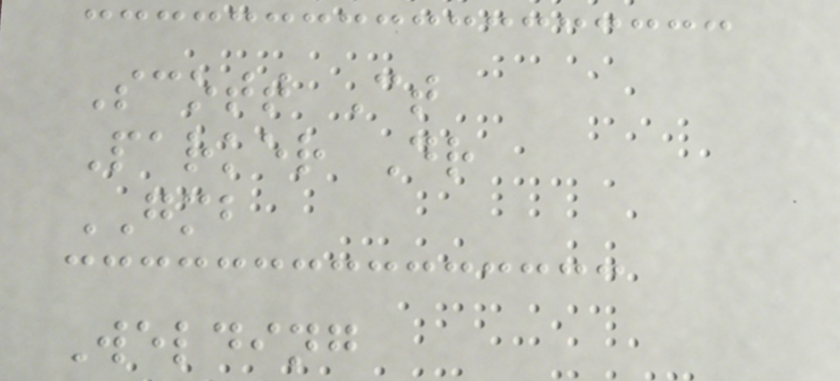Scott Ct
Parker Dr
GMB
Welding
